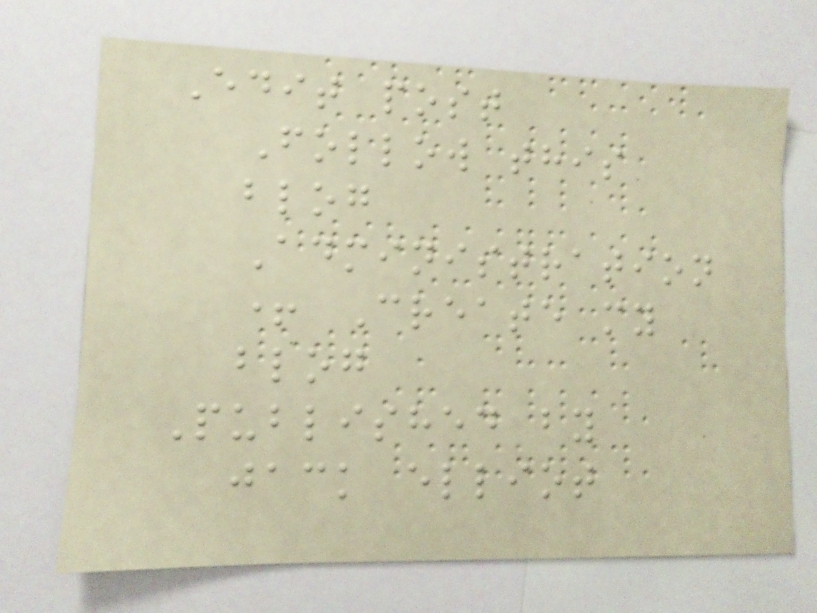Edit post
Follow this
blog
Administration
+ Create my
blog
Published by
jack elliot
